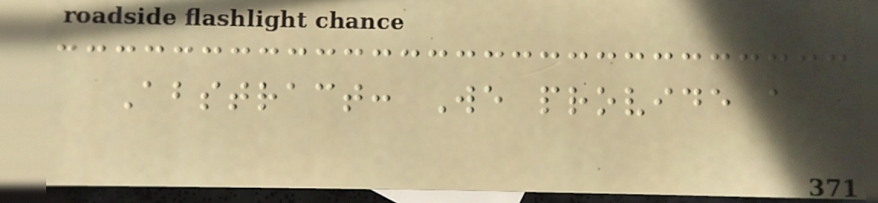Abstract: We provide a
